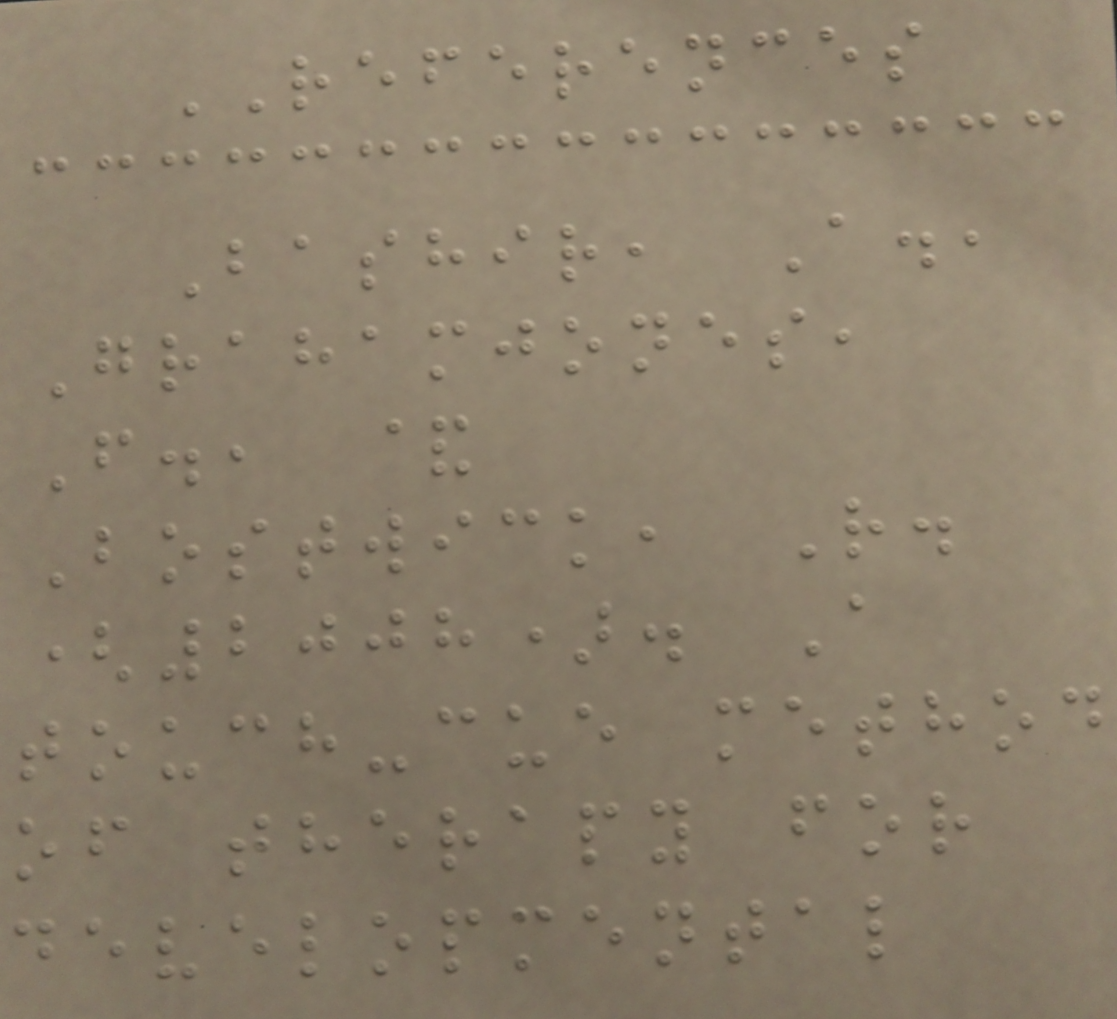REFERENCES
Bashir, A.,
Grahamjones,
F., &
Bostwick, R.
(2008). A
touch-cue method
of therapy for
developmental
